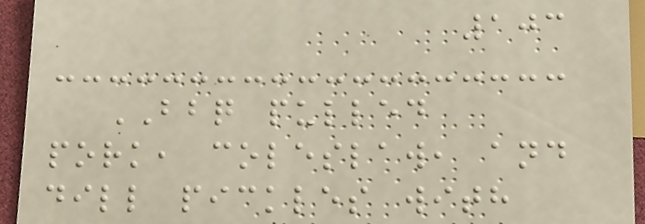103
BBQ pulled
pork, coleslaw, and
dill pickles with
